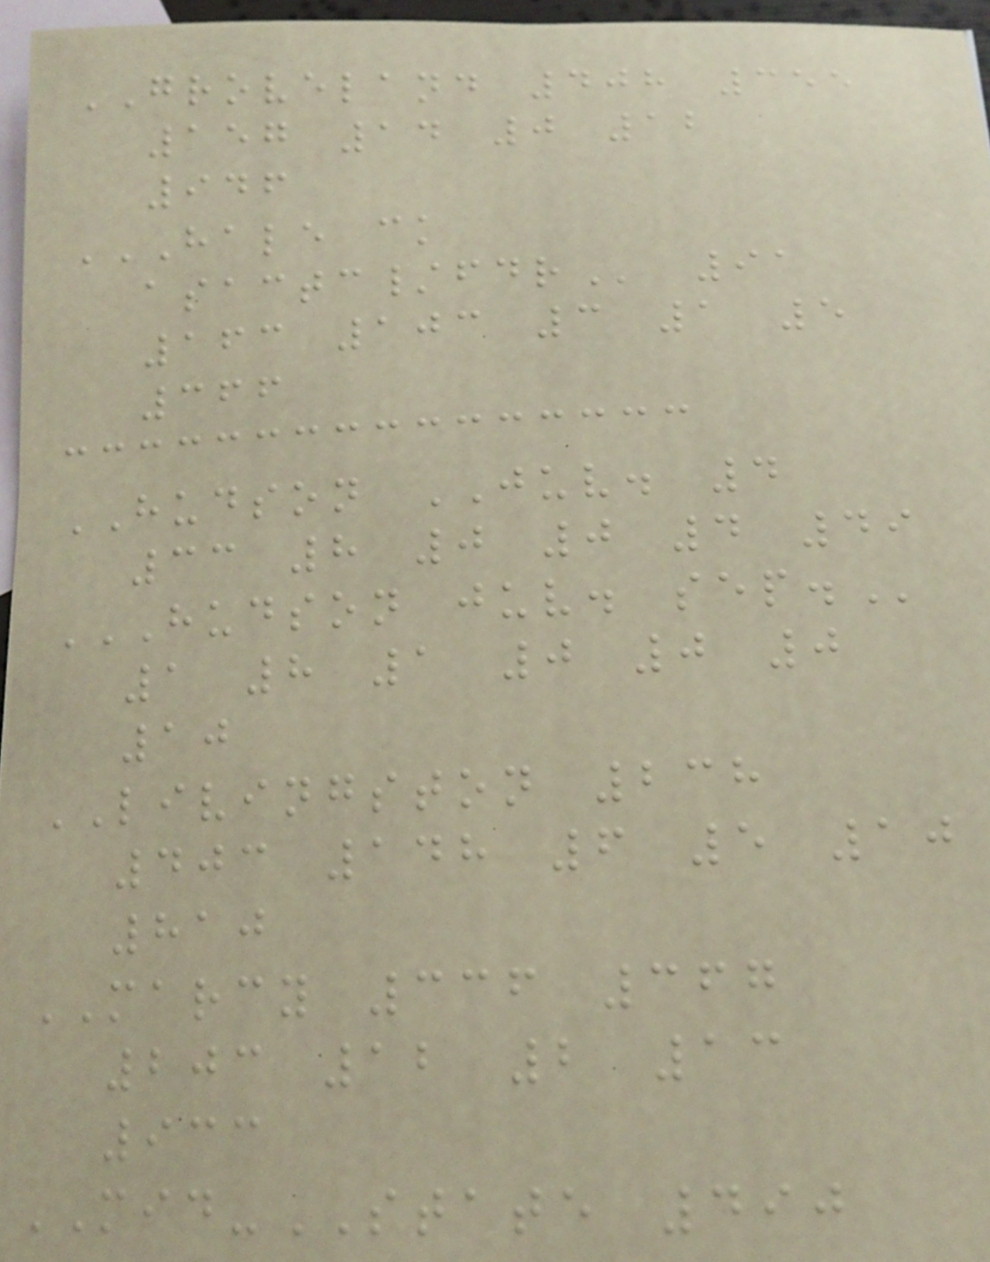GROVELAND 408 355
157 14 0 12
946
HALE CK
ASACTC/FDR 91
163 103 3 1 5
366
HUDSON JUV. 4
33 8 0 0 4 49
HUDSON JUV. SEP.
1 8 1 0 0 0
10
LIVINGSTON 238
403 148 6 5 10
810
MARCY 336 367
203 12 2 13
933
MID-STATE 490
